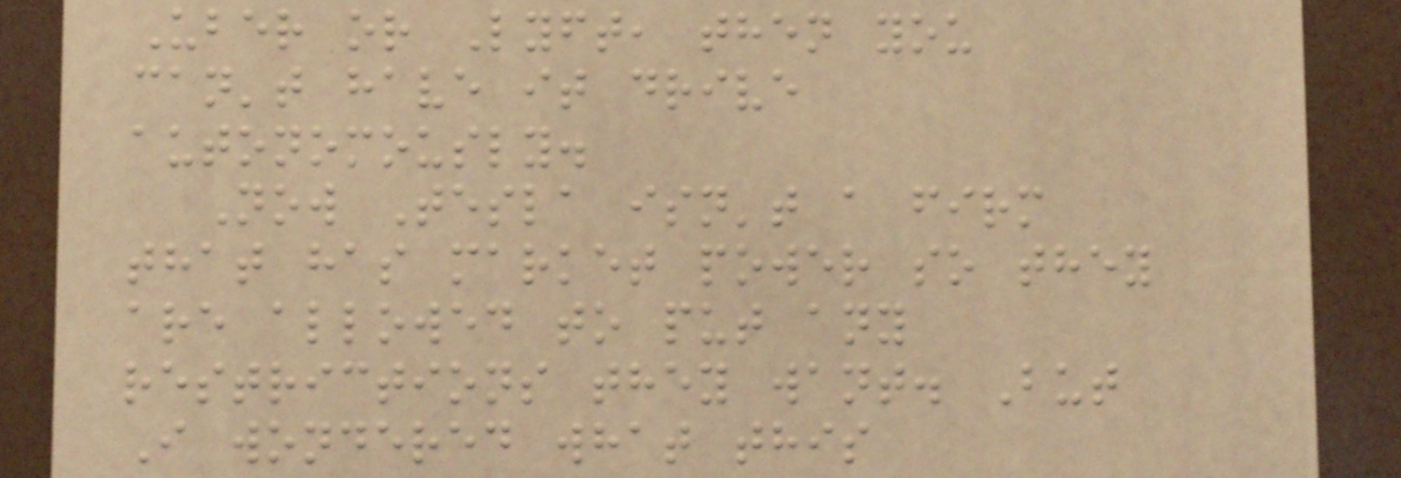Uber or Lyft, then you
can't have it drive
autonomously.
Now Tesla isn't a firm
that has market power so they
are allowed to put any
restrictions they want. But
I wondered what this
